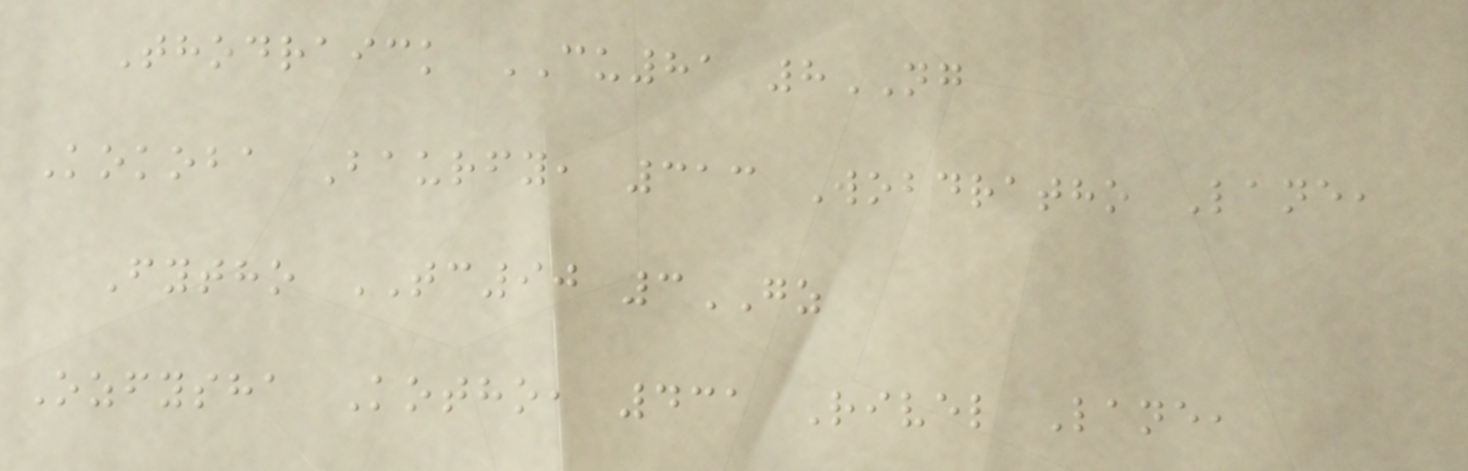Thodraick CU81 8NG
Kokoba Baurfy, 313 Wobdratho Lane,
Fytho TC90 3GZ
Ozfysha Kotho, 431 Rivel Lane,
